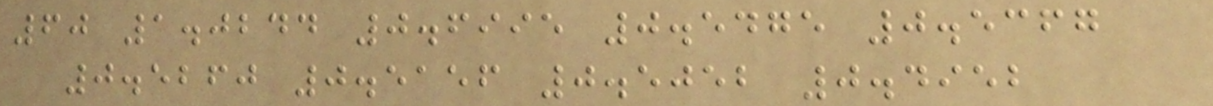60 1.0244 0.6995 0.5475 0.5367
0.5260 0.5156 0.5052 0.4952
